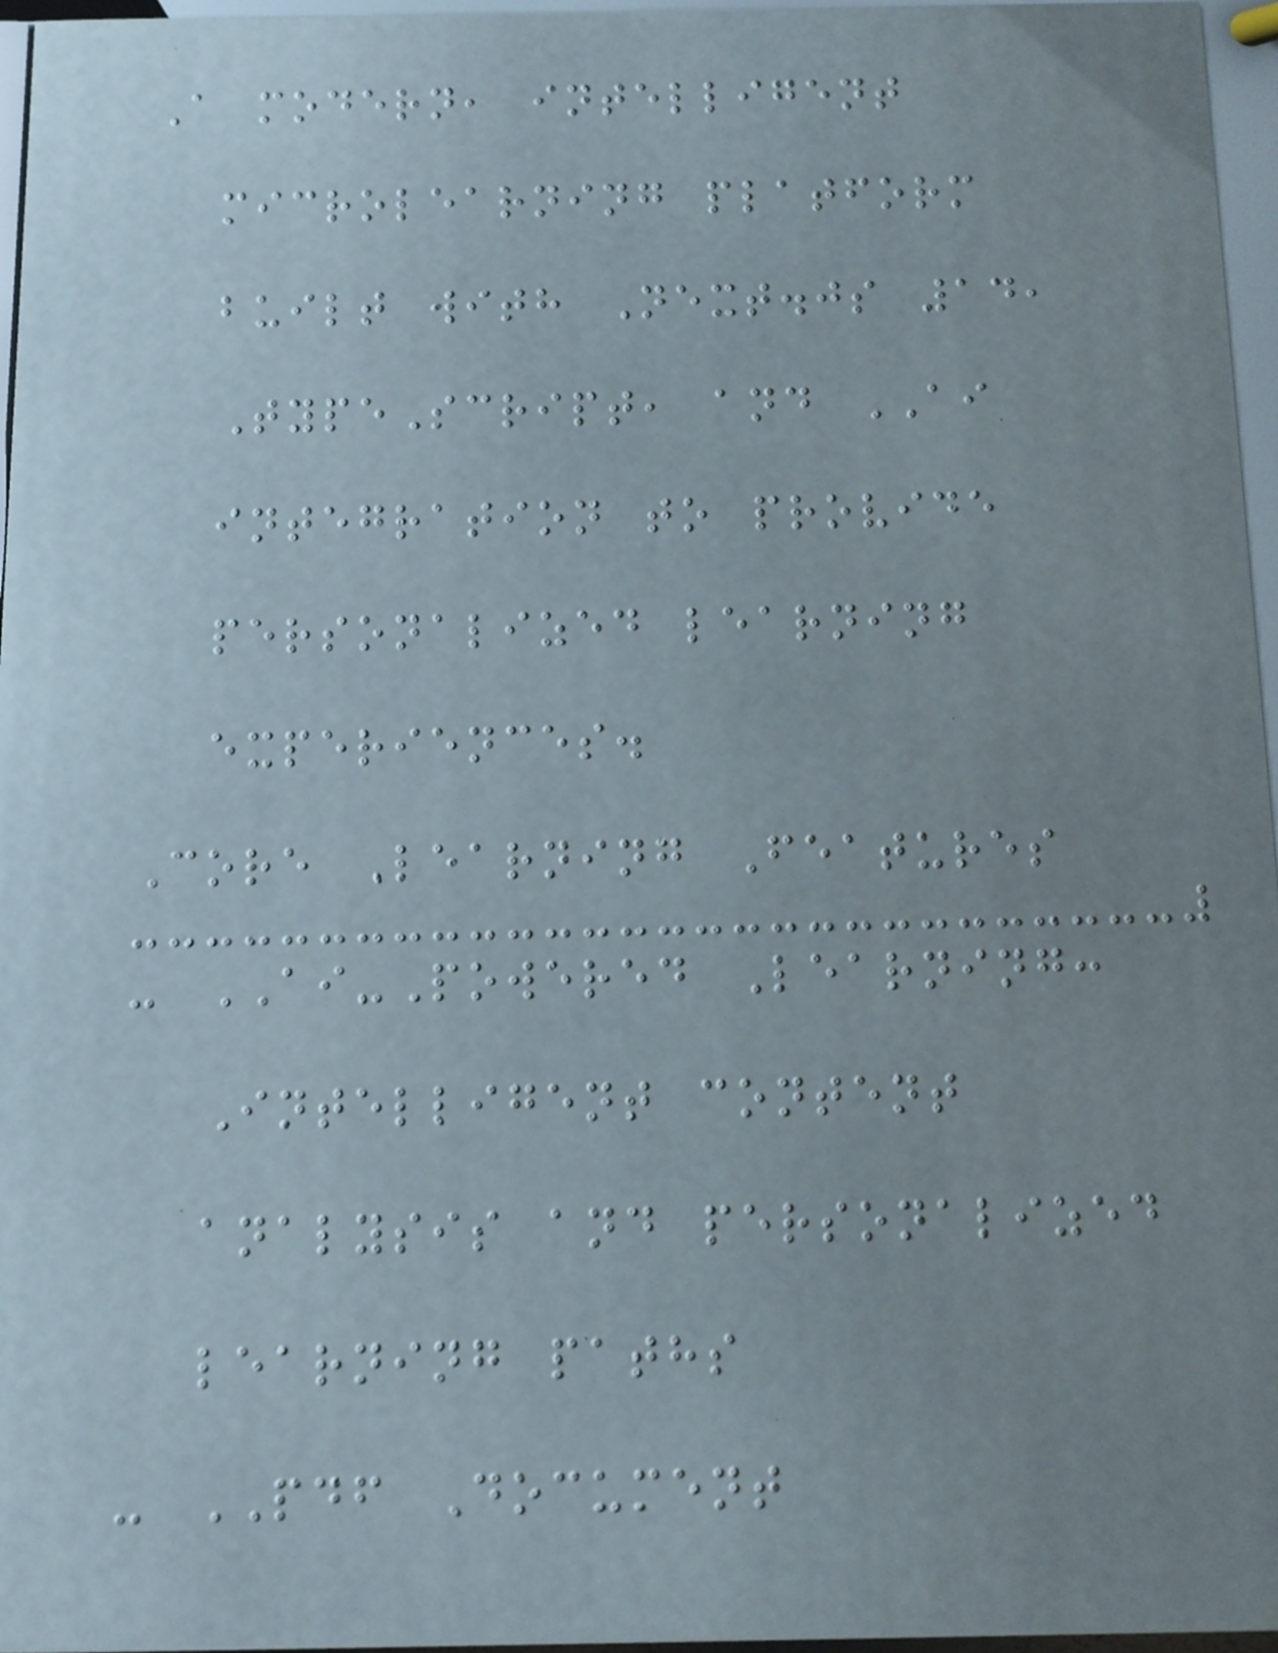A modern, intelligent
microlearning platform
built with Next.js 14,
TypeScript, and AI
integration to provide
personalized learning
experiences.
Core Learning Features
- AI-Powered Learning:
Intelligent content
analysis and personalized
learning paths
- PDF Document
